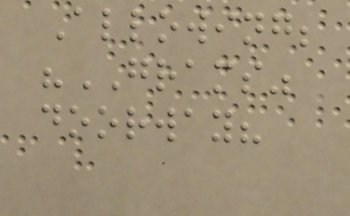Allowing;
"GRAMS"
doorway?
